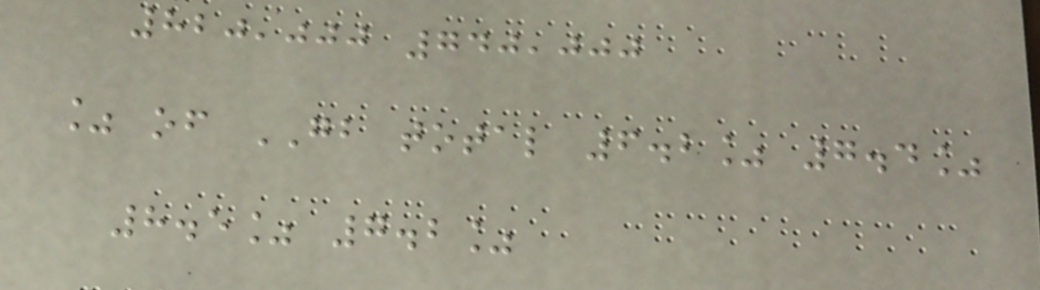820,000 740,000
% of GB total 6.2% 7.4%
8.5% 7.2%
